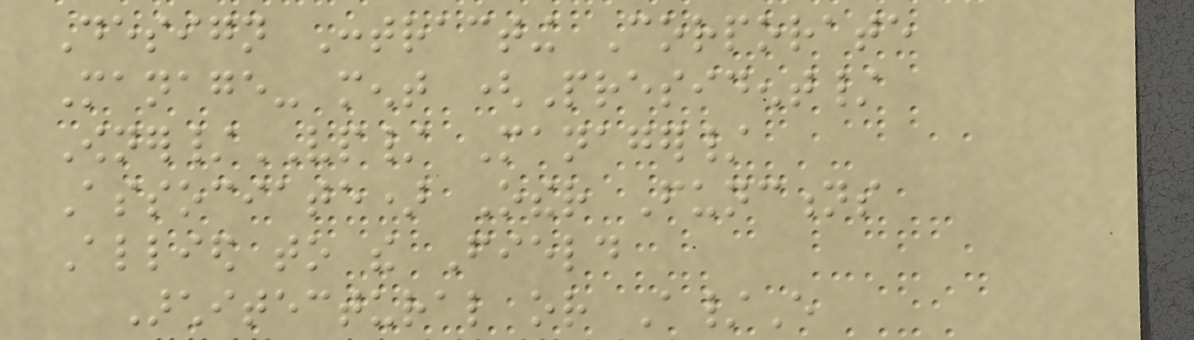Design Contracting Corporate
Manage- ment (President/
Owner/VP/ Manager/
Associate) Other Functions
Allied to the Field
Architectural or A/E
